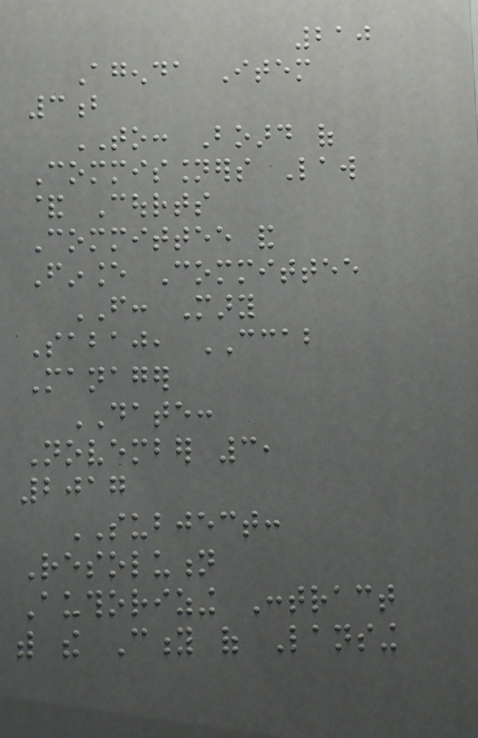210
Agenda Item
3b
TO: Board of
Commissioners Law
& Courts
Committee and
Finance Committee
FROM: Mary
Sabaj, CCAB
Manager
DATE:
November 3,
2017
SUBJECT:
Resolution
Authorizing Contract
with the City of Lansing
